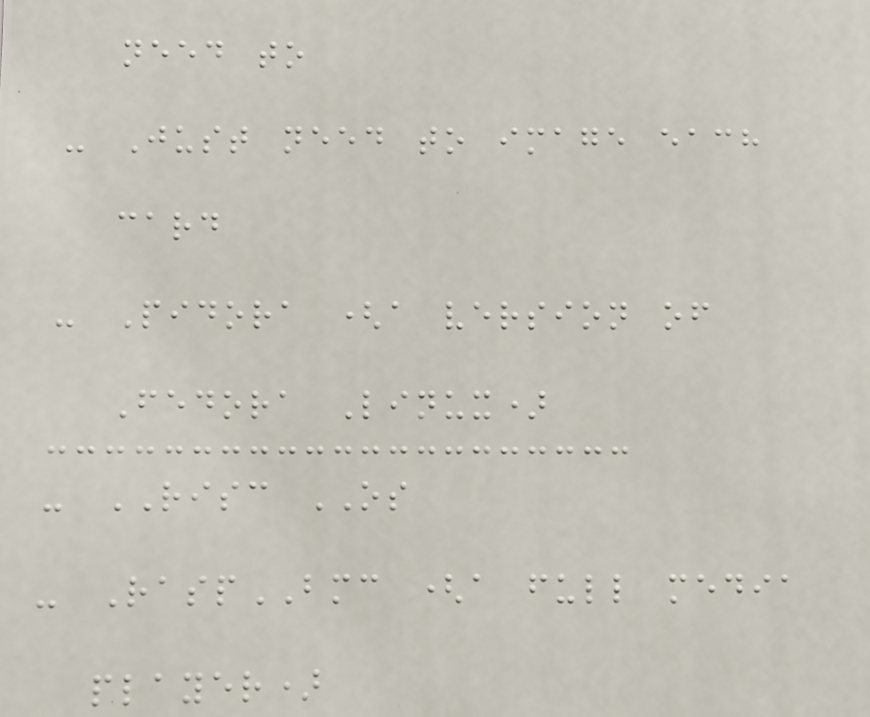need to
- Just need to image each
card
- Pidora (a version of
Fedora Linux)
- RISC OS
- RaspBMC (a full media
player)
